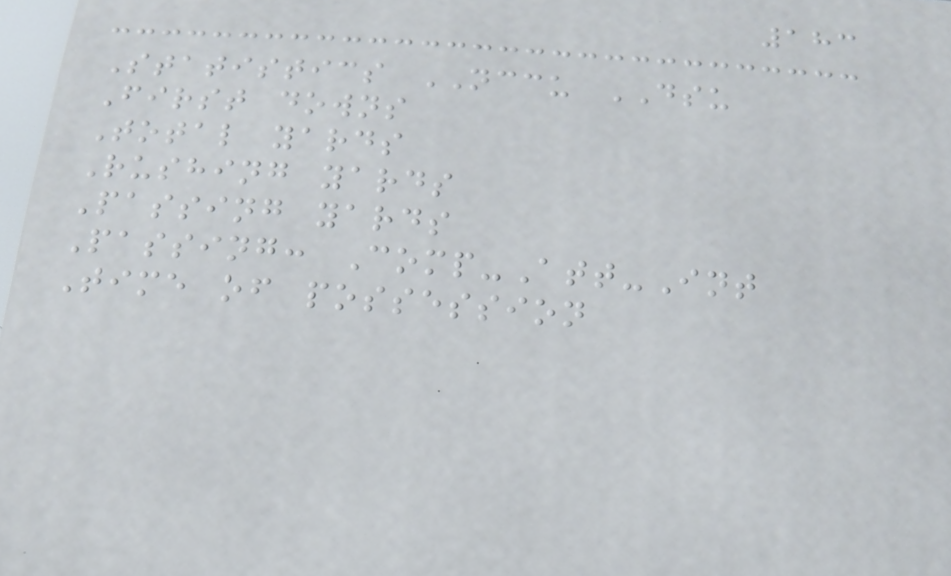183
Statistics NCCU DSU
First downs
Total yards
Rushing yards
Passing yards
Passing: Comp-Att-Int
Time of possession
